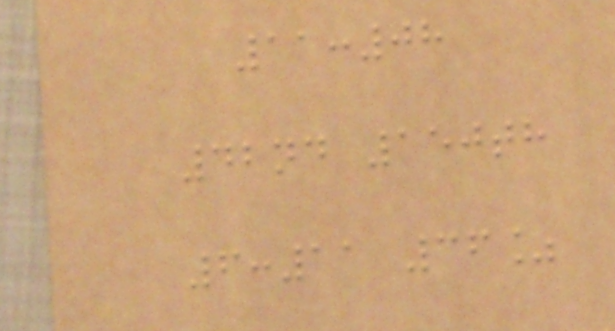11:08
42nd 150th
6:11 36%
